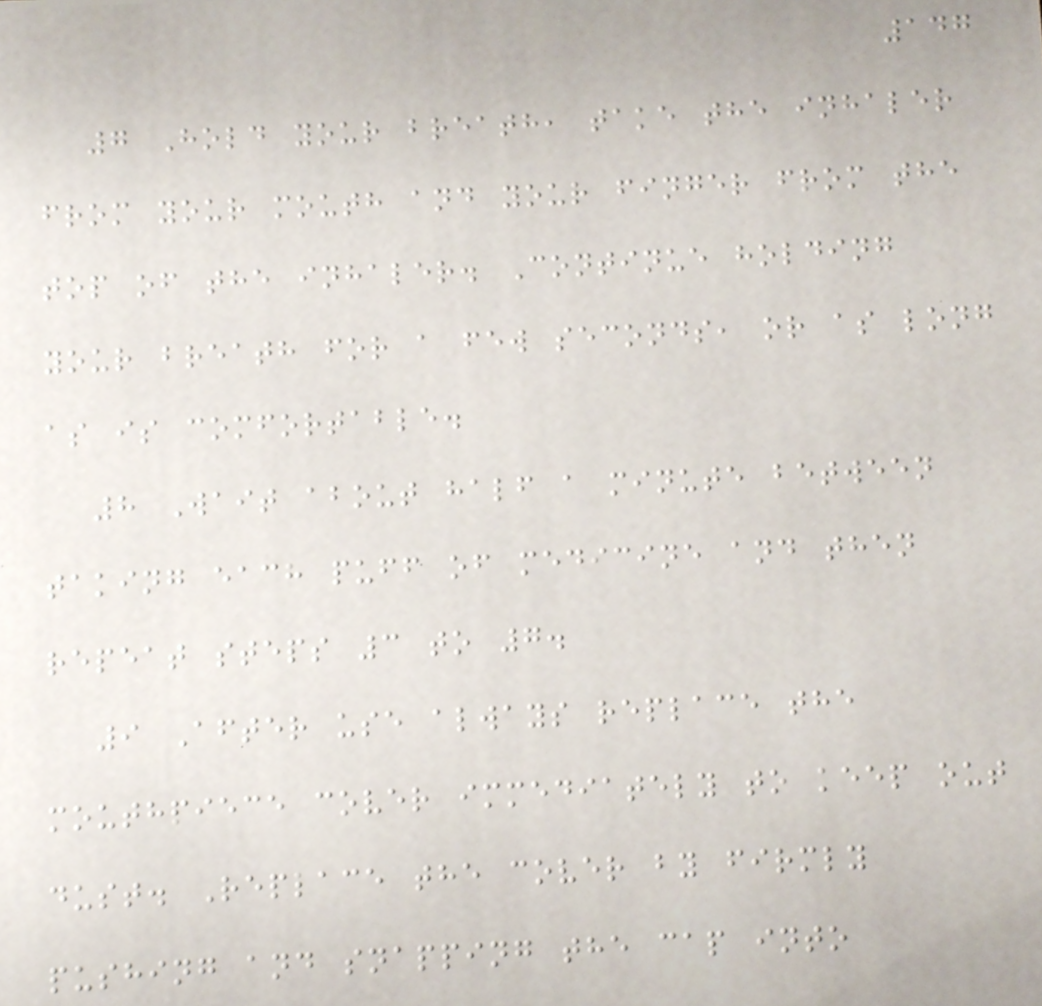147
7 Hold your breath, take the inhaler
from your mouth and your finger from the
top of the inhaler. Continue holding
your breath for a few seconds, or as long
as is comfortable.
8 Wait about half a minute between
taking each puff of medicine and then
repeat steps 3 to 7.
9 After use always replace the
mouthpiece cover immediately to keep out
dust. Replace the cover by firmly
pushing and snapping the cap into
